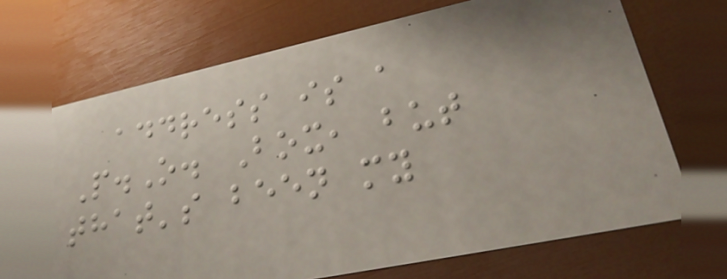address is a
P.O. Box, but
that's been my
